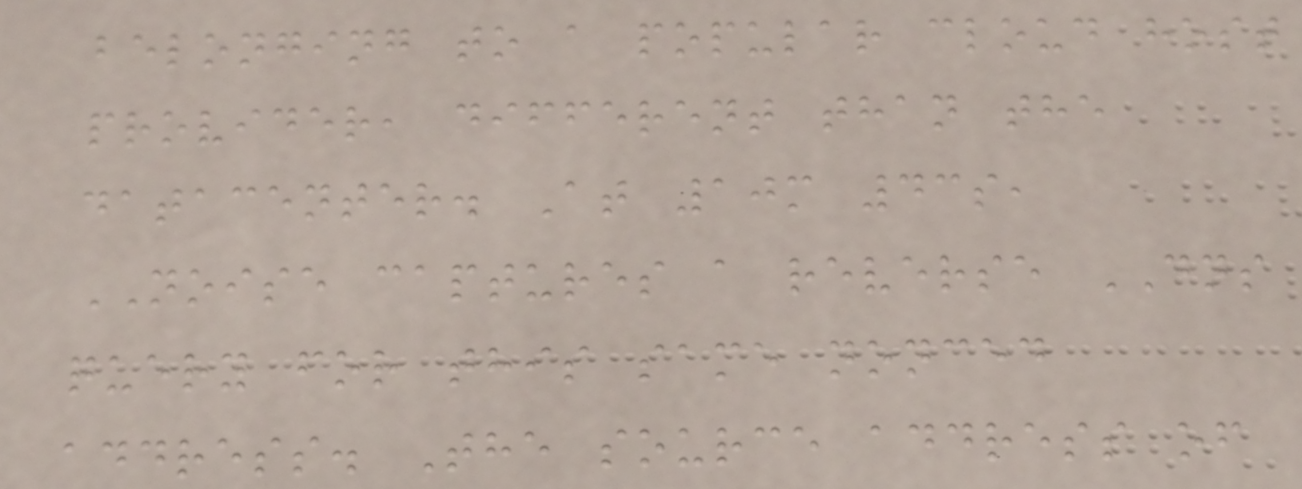belonging to a popular cloud host
provider, different than the
datacenter. At 10m 43s,
NOISE captures a reverse DNS
query for this same nonced
address. The source address of
